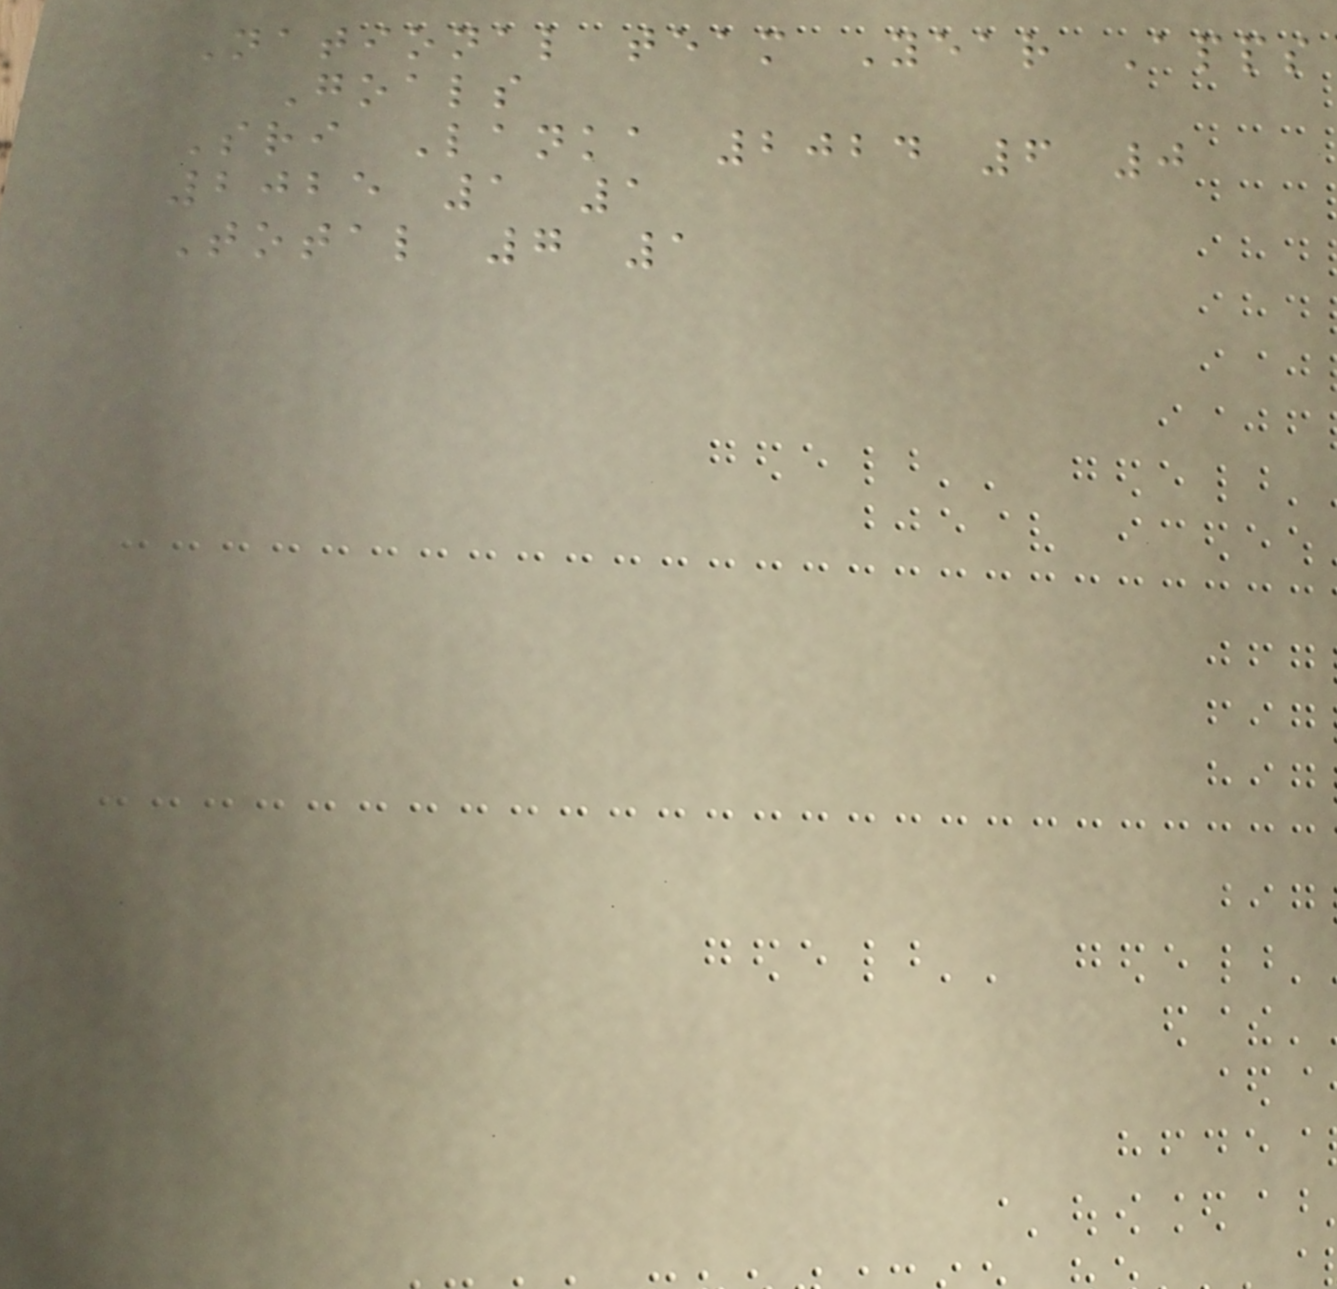National team Year Apps
Goals
Sri Lanka 2024 6 0
2025 1 1
Total 7 1
